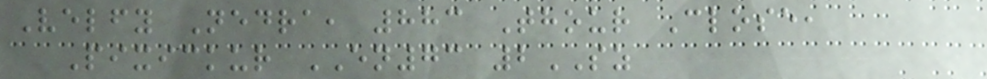Velfy Nedra, 883 Thour Close,
Pixickur EN73 2SZ
